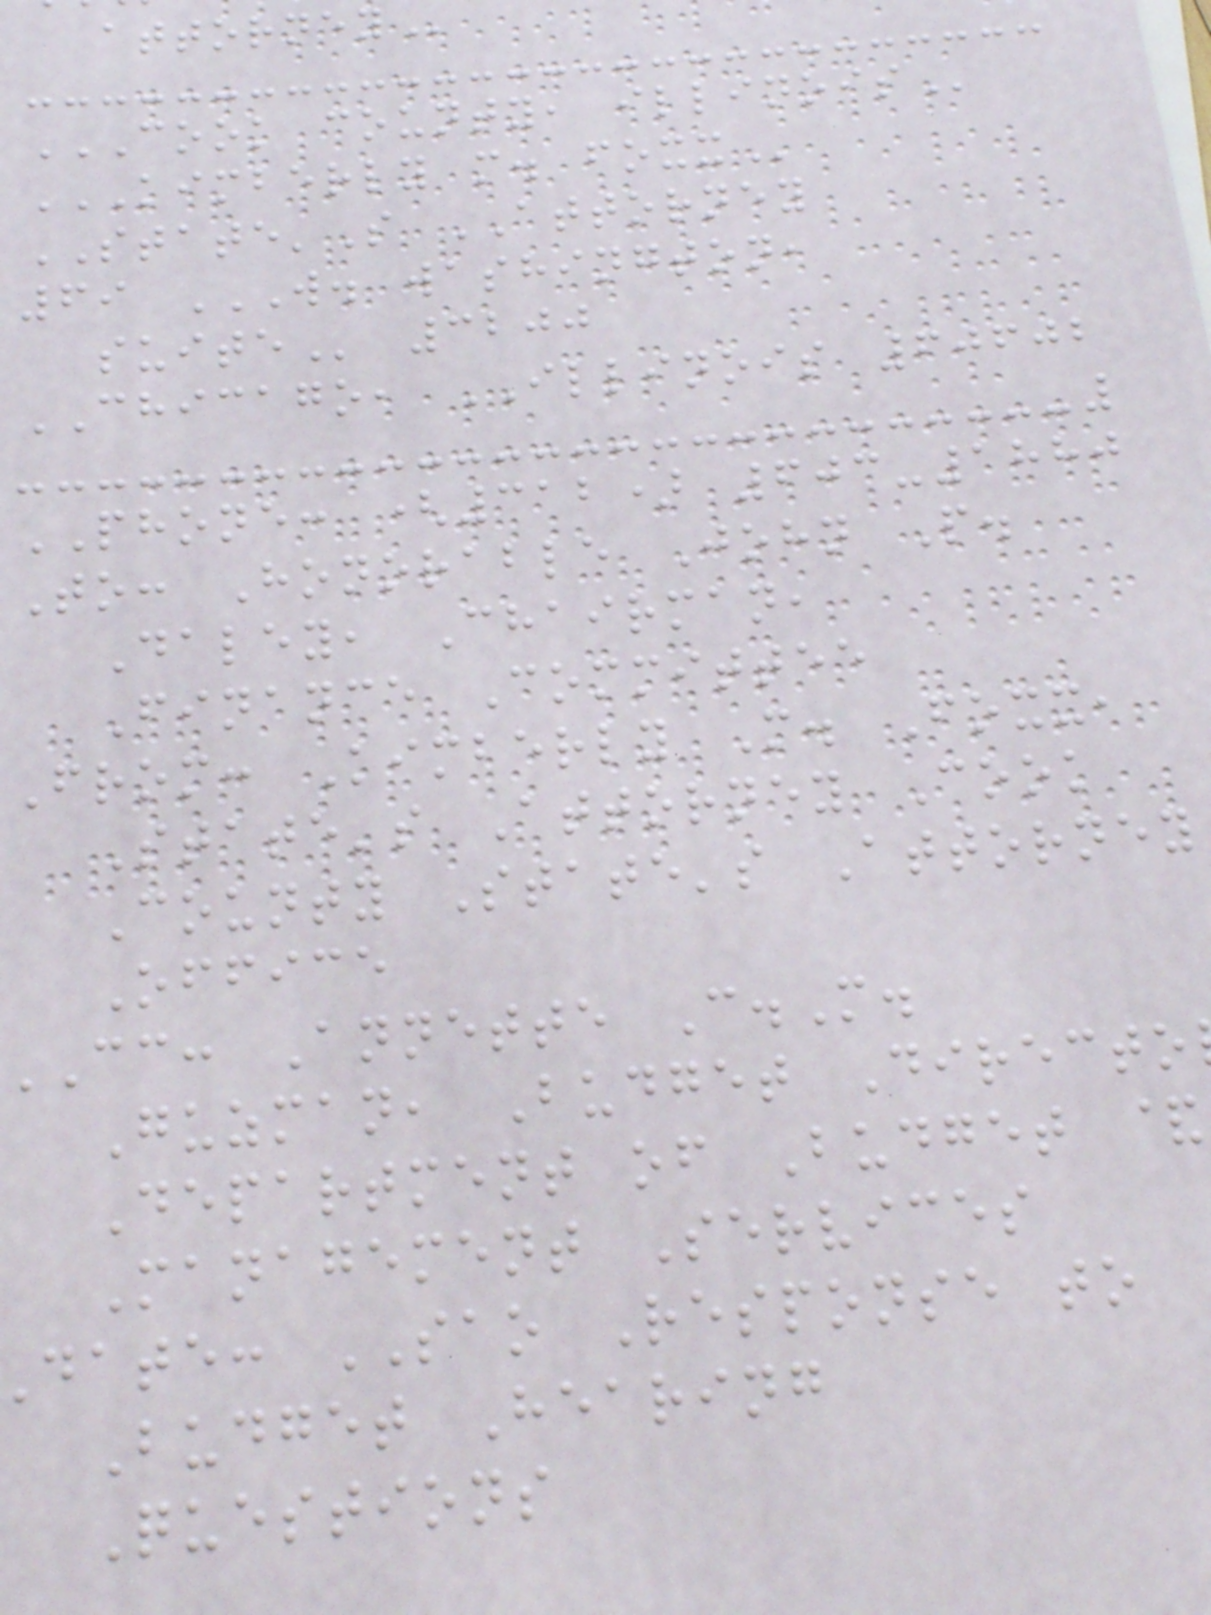COOK COUNTY, ILLINOIS
KIMBERLY M. FOXX
STATE'S ATTORNEY
69 W. WASHINGTON,
3200
CHICAGO, ILLINOIS 60602
PHONE: (312) 603-1880
To: Honorable John P.
Daley, Chairman,
Finance Committee
From: Kimberly M. Foxx,
State's Attorney Cook
County State's Attorney
Office
CC: Annette C.M.
Guzman, Budget Directo
Department of Budget &
Management Services
date: SAO Response to
Budget Hearing
Questions
